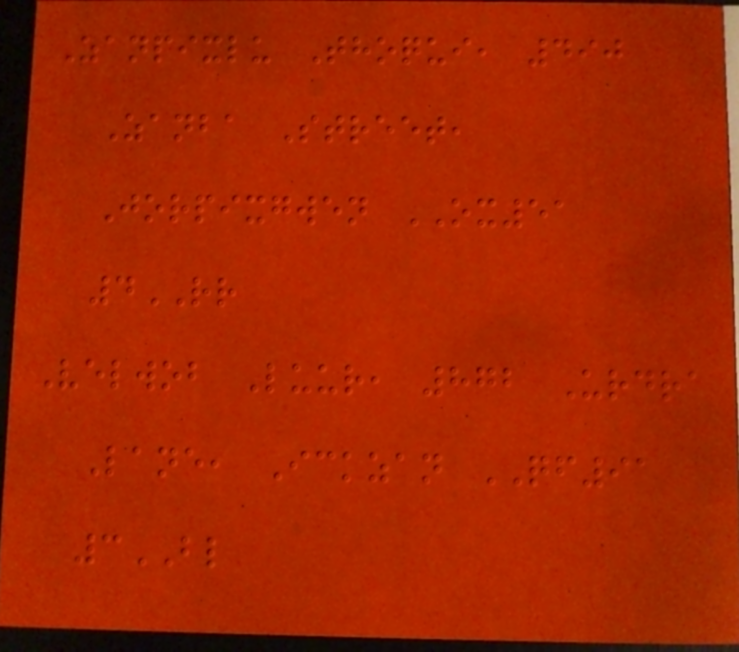Zanpixlu Thoqui, 490
Zanba Street,
Jorpixgwen OX51
4RR
Velwob Luur, 872 Urdra
Lane, Ickzan QF91
3BL
